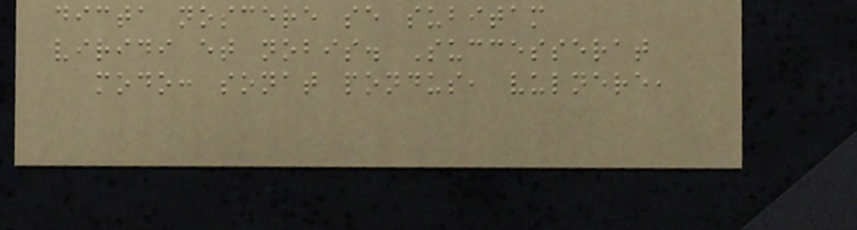dicta noscere se subitam
viridi et nobis. Successerat
modo: sonat pondus, vulnere,
